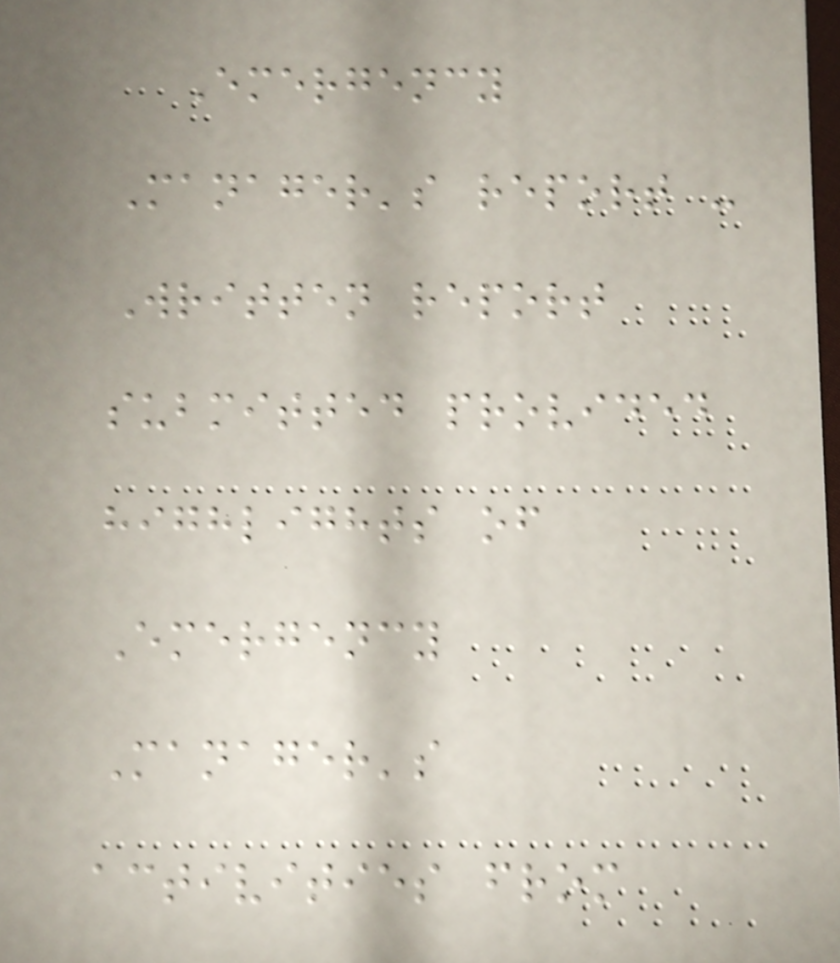Emergency
Manager's report -
Written report
submitted provided
highlights of
Emergency
Manager's
activities from
